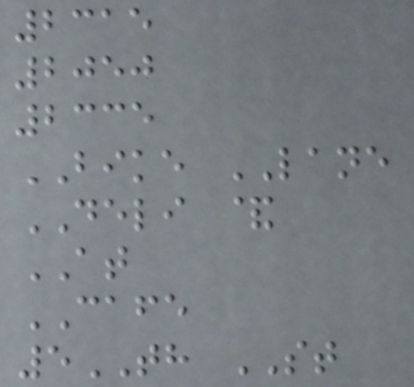2315
2050
2335
BIKE LANE
DELI &
AT
CAFE
5TH ST
